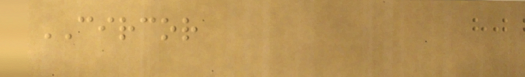CIRCOR
